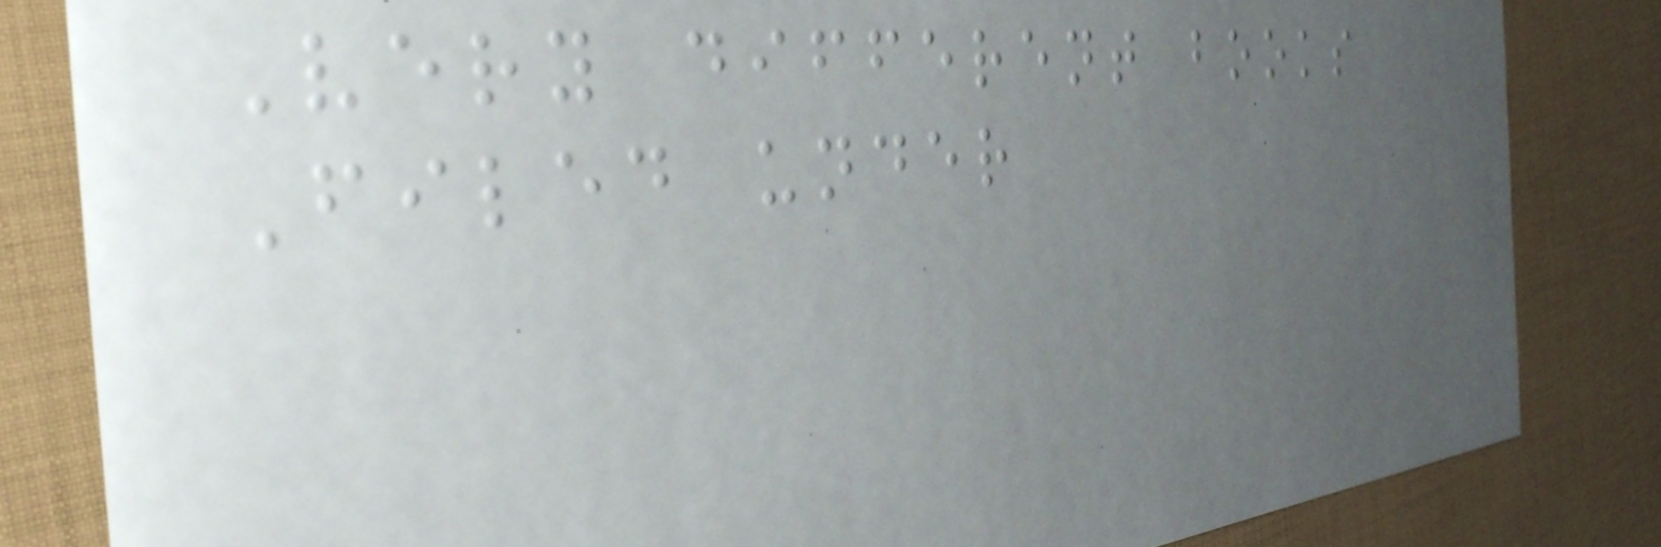Very different books
Filed under
